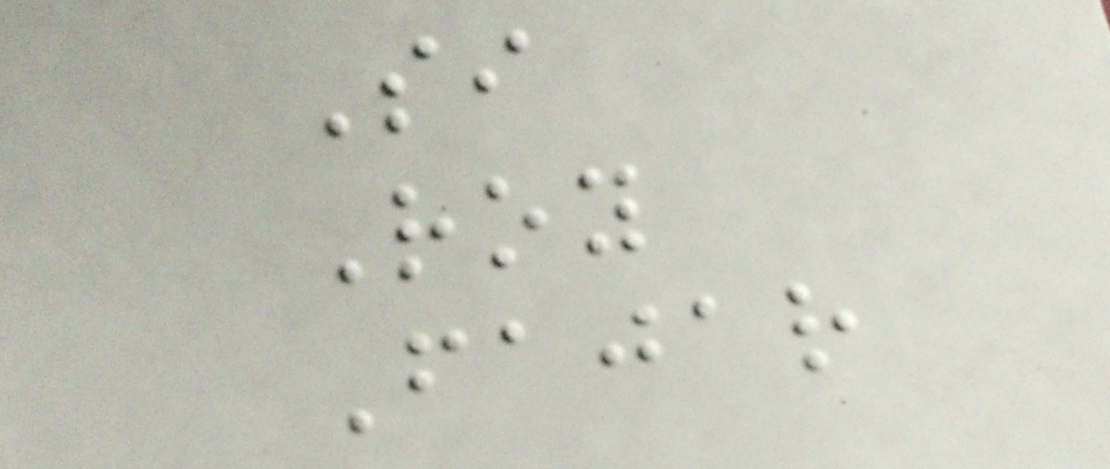Si
Roy
Fajar
